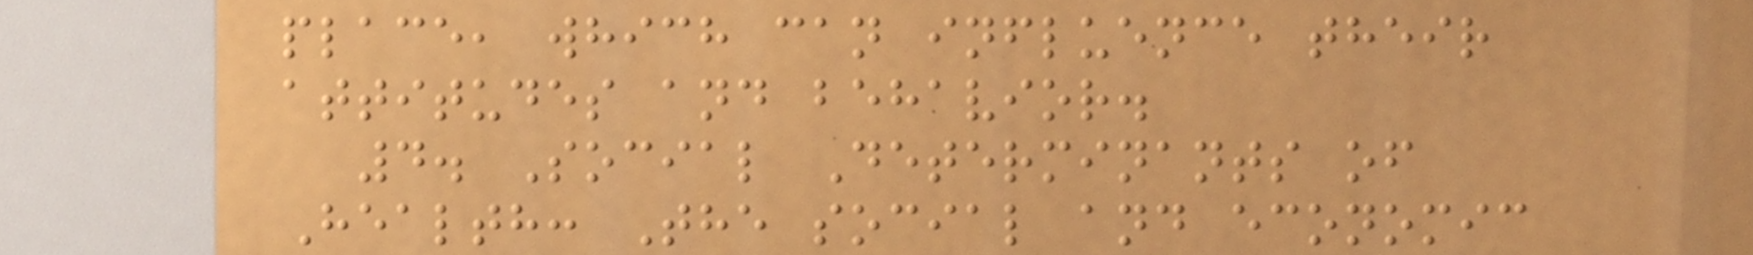place, which can influence their
attitudes and behavior.
4. Social Determinants of
Health: The social and economic
